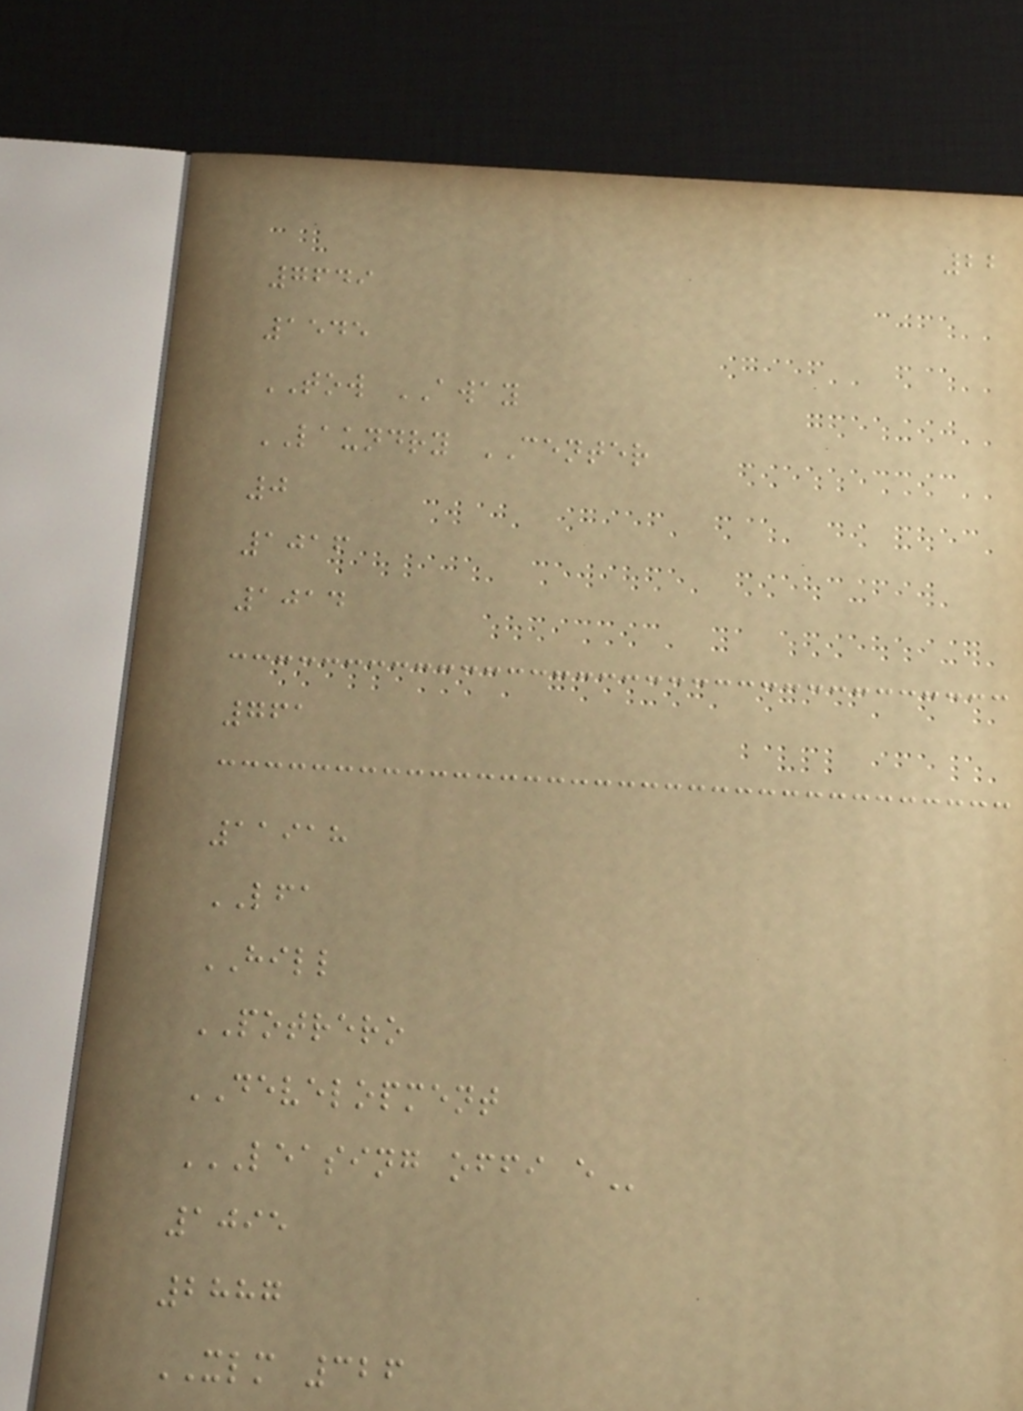22
7649
1545
TOW AWAY
LAUNDRY CENTER
0
1016
1014
761
11918
LFA
HILL
POTRERO
DEVELOPMENT
LEASING OFFI E
1095
2887
XLM 326
